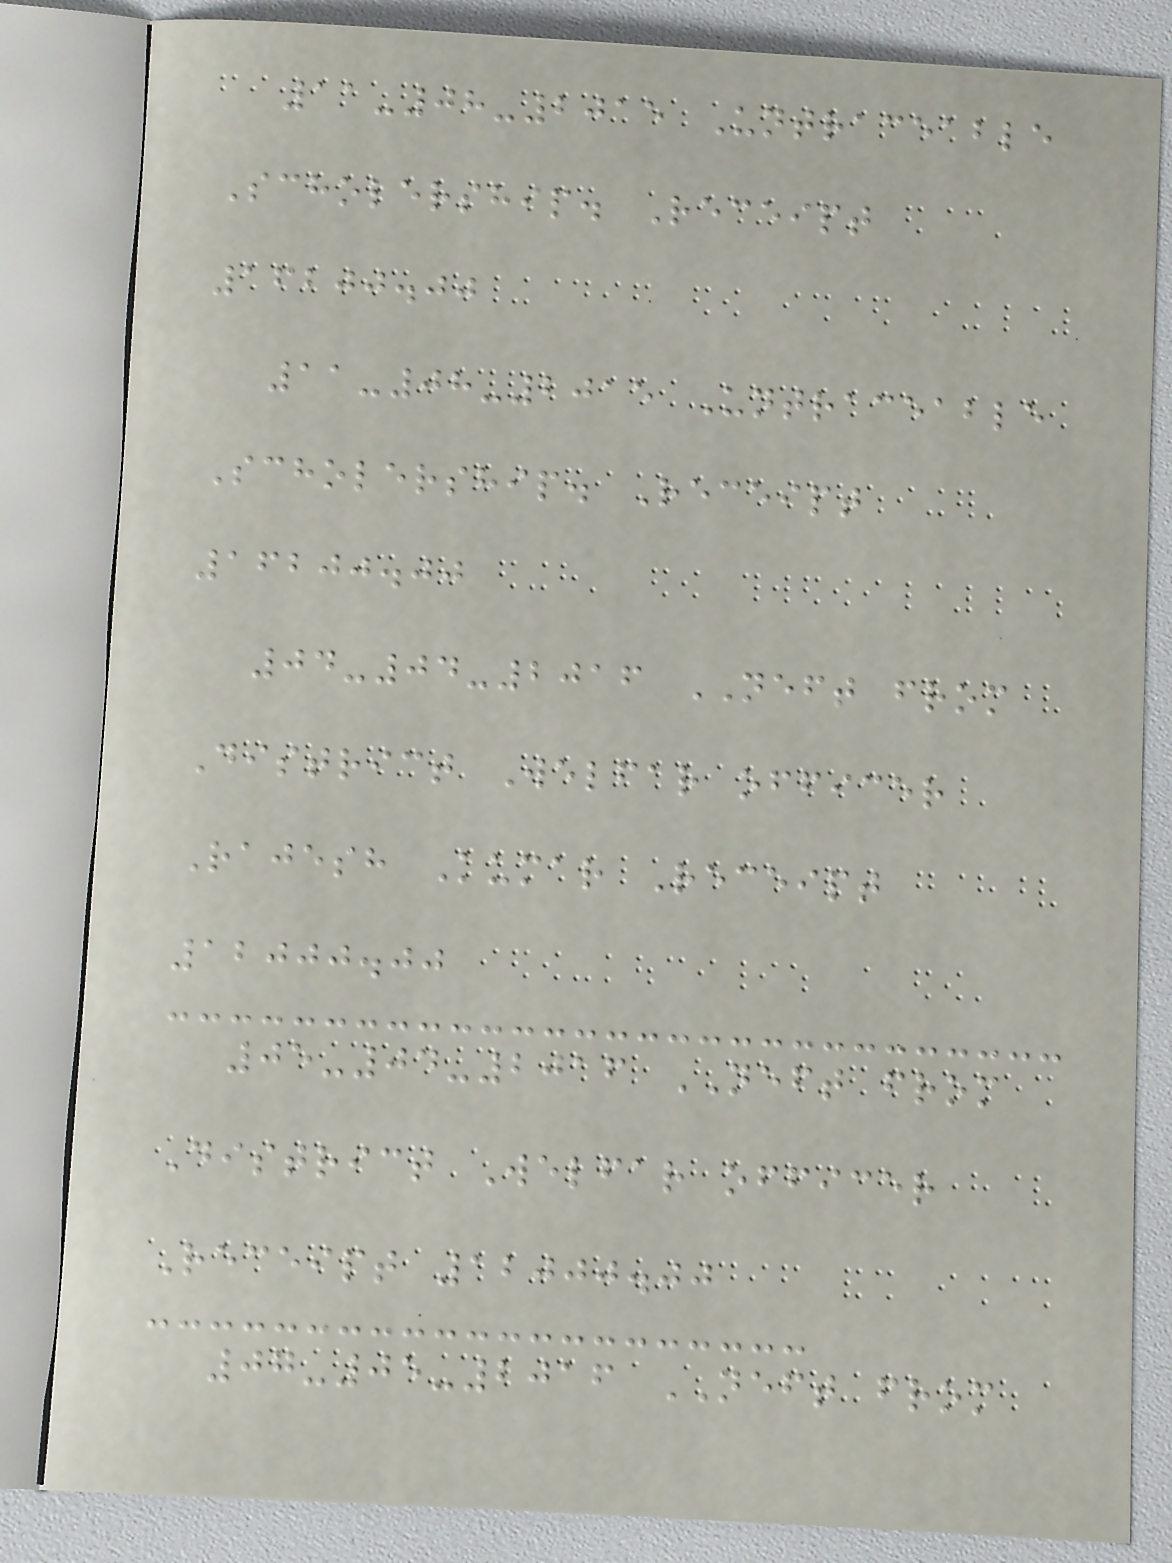11-08-2015 Untraceable
Scholership. Receipt
16200.00
11-08-2015 Untraceable
Scholership. Receipt
16200.00
04-04-2016 NEFT from
District Welfar officer
Rajesh Kumar Receipt
12000.00
05-04-2016 NEFT from
District Welfar officer
Receipt 12000.00
07-05-2016 NEFT from
